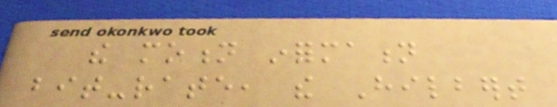the motion information
bit-rate, the Hilbert
